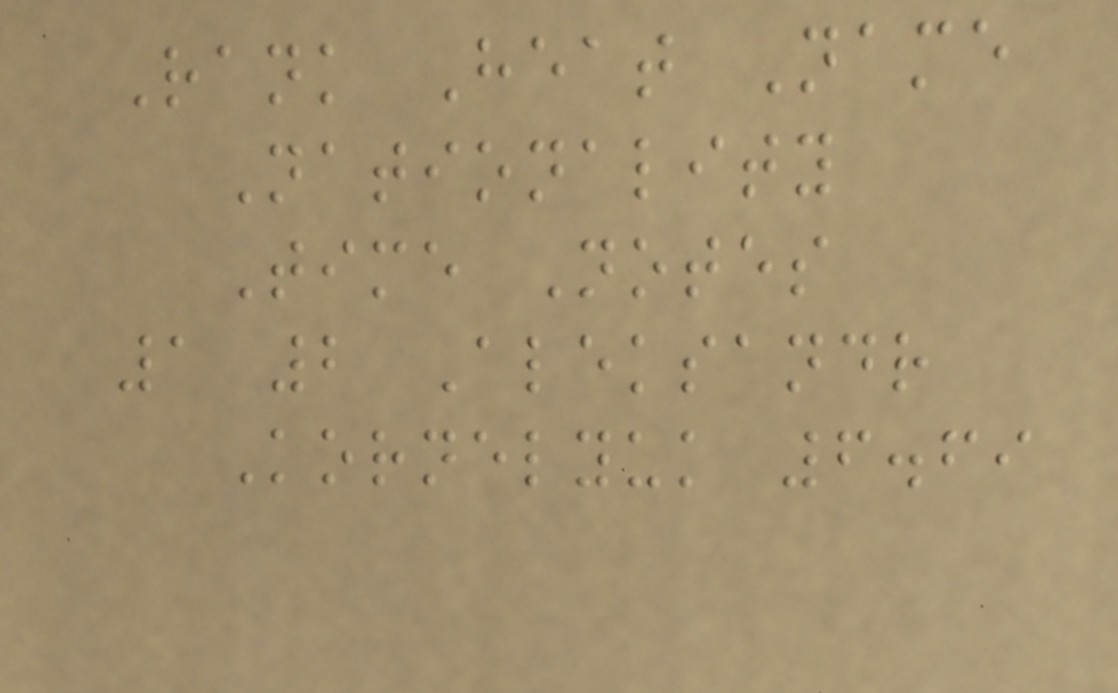Rank Heat Name
Nationality
Time Notes
1 2 Aleksandr
Kornelyuk 6.69
